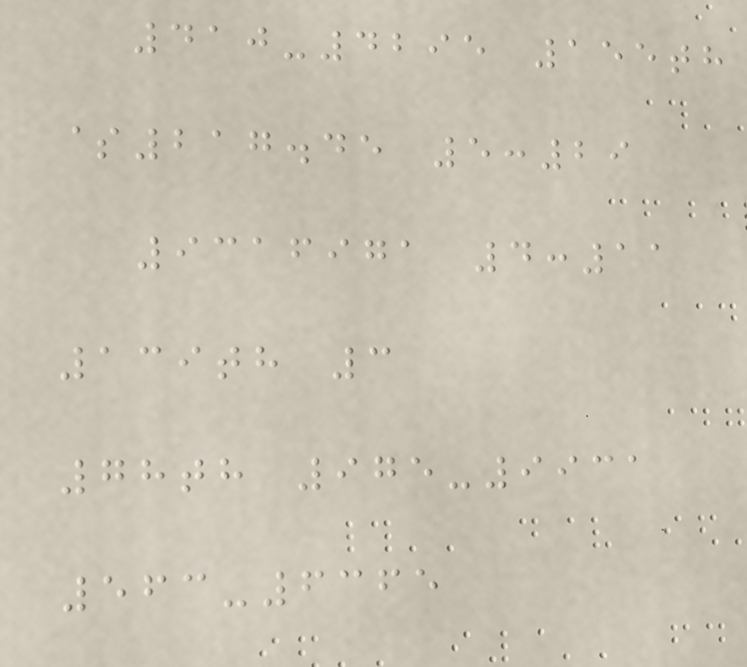410-4295 155th
$217.45 5:29
9316971 4:11
139th 3
78th 975-9931
563-6365
